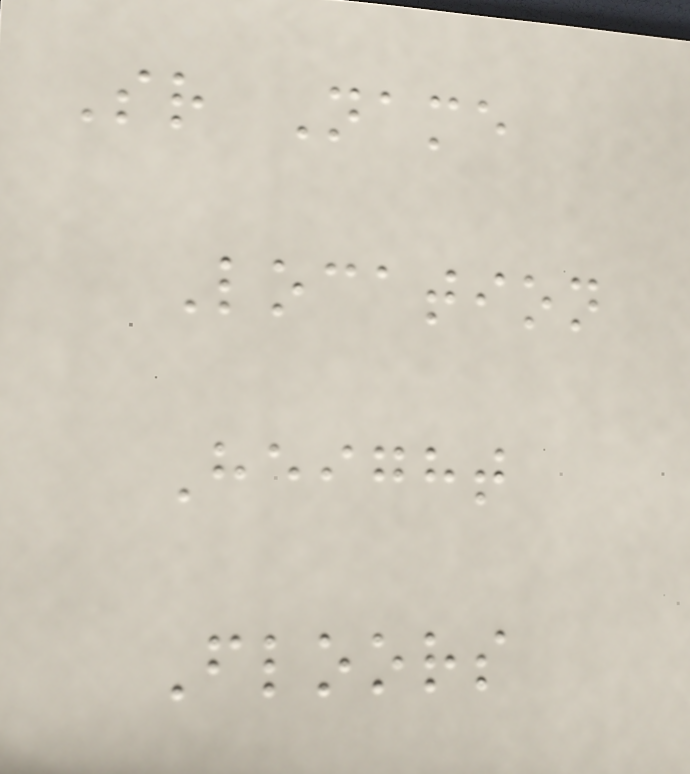Sr Name
Location
Height
Floors
